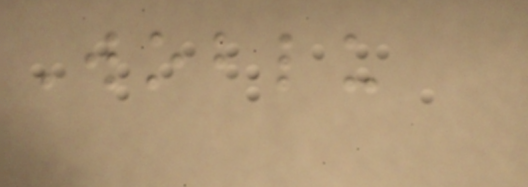Woblu
